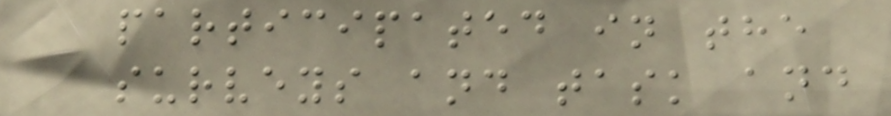participated in the
surveys and task and
